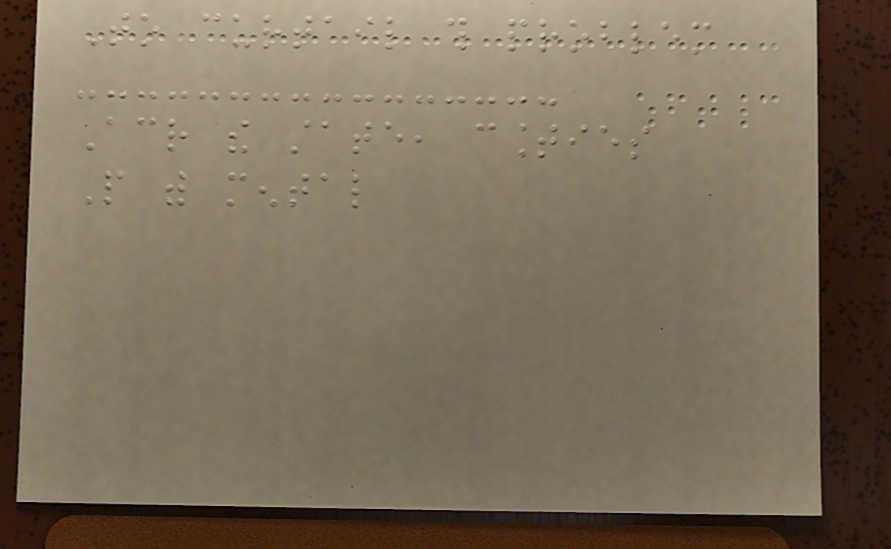To curtail this problem
Across the state, counties
People with mental
